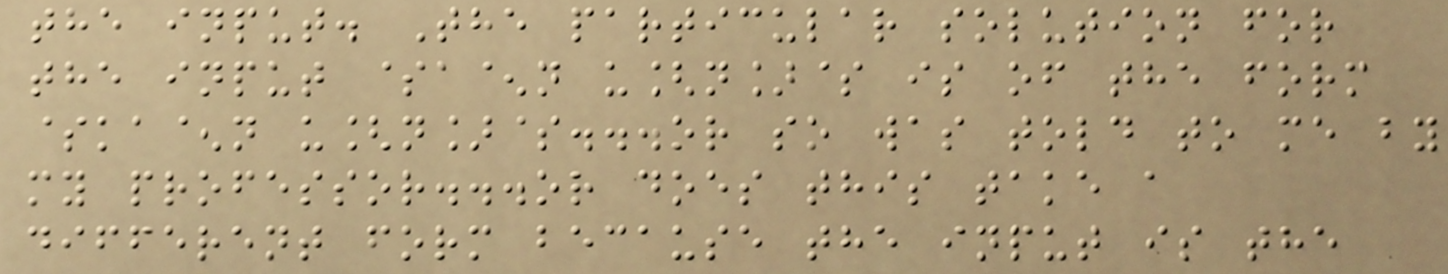the input. The particular solution for
the input $a^n u[n]$ is of the form
$ka^n u[n]$...or so was told to me by
my professor...or does this take a
different form because the input is the
